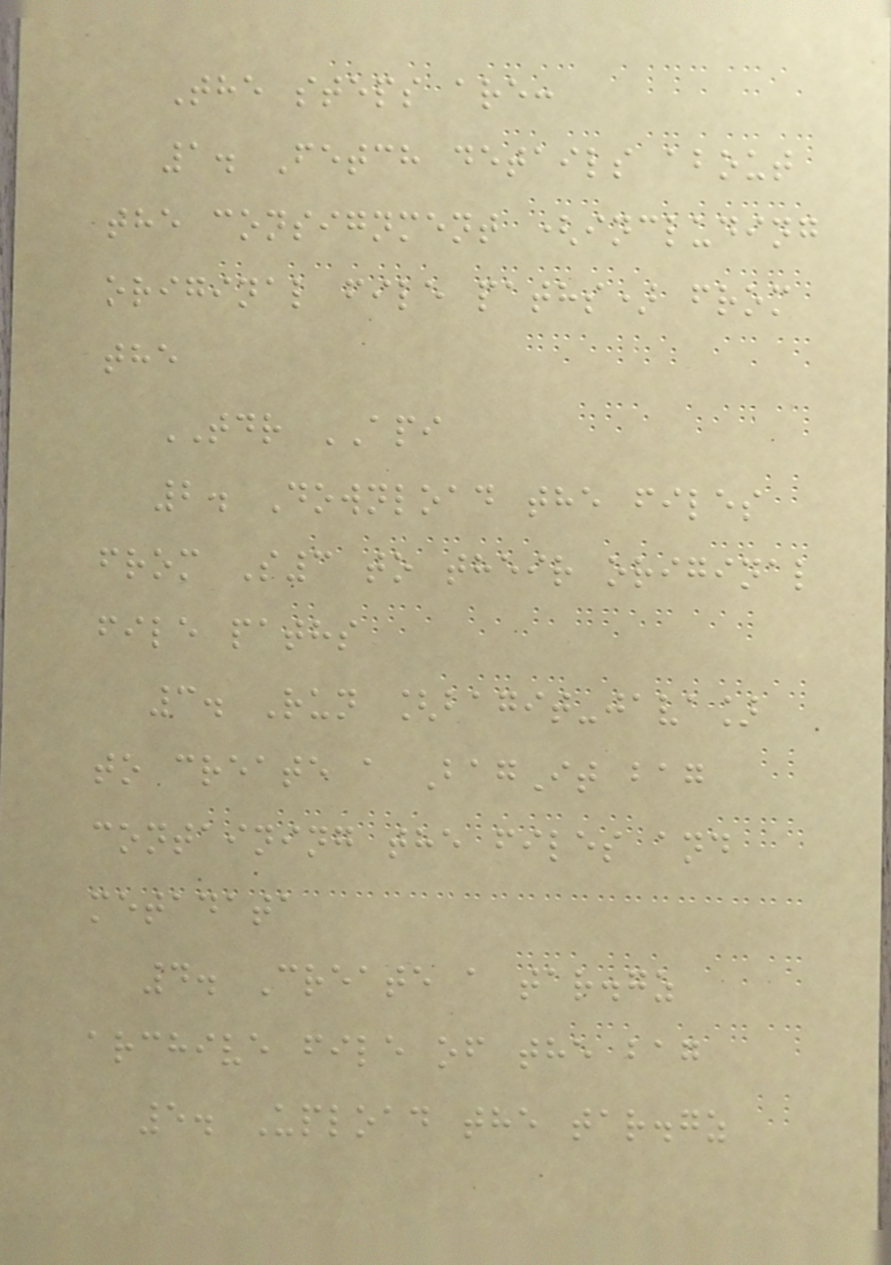The steps are:
1. Fetch details about
the consignment (including
original file paths) from
the
TDR API
2. Download the files
from S3 to their original
file paths
3. Run [bagit-java]
to create a BagIt bag
containing the files and
metadata
4. Create a tar.gz
archive file of the bag
5. Upload the tar.gz
